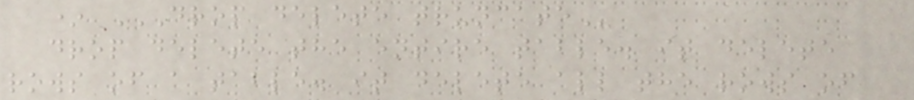* DROP DELETE TRUNCATE
drop delete the entire table. it delete
rows of a table. it delete all the rows of
